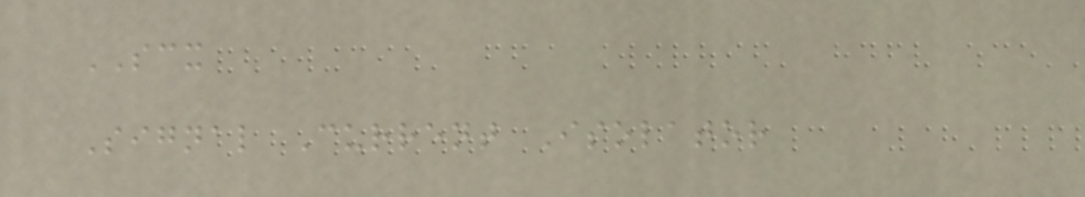SCX
Signal Current Isolator
